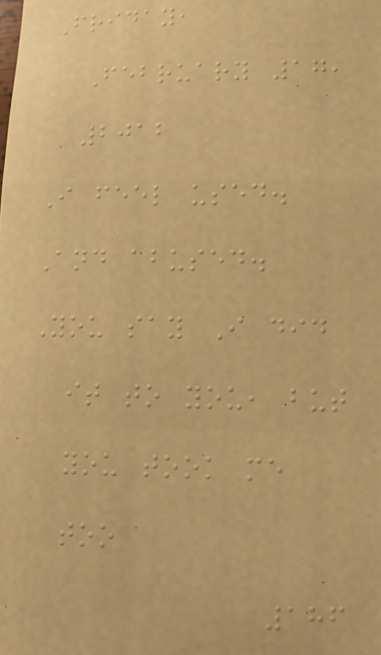Friday,
February 17,
2012
I feel used.
And abused.
You say I did
it to you, but
you took me
too
186
